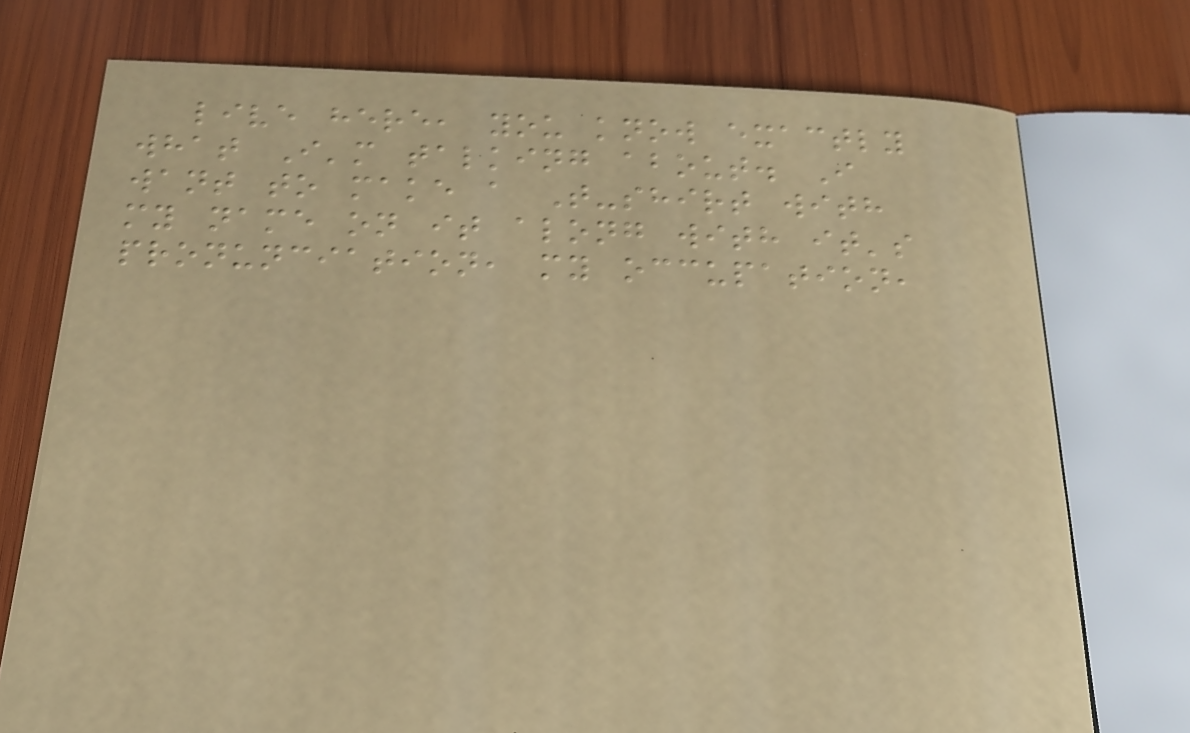live here, you know exactly
what I'm talking about. I
want to make a T-shirt with
my name on it along with it's
pronunciation, my occupation,
